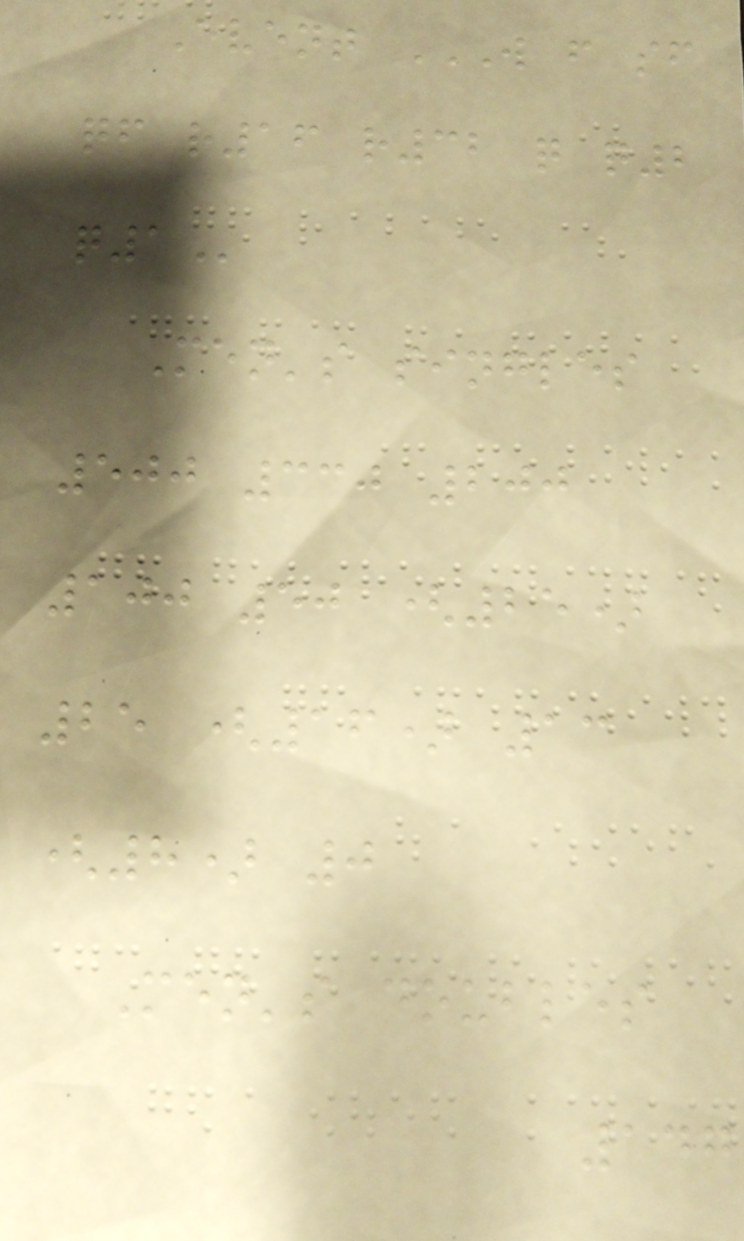Event W F SF
QF R16 R32 Q Q2
Q1
Men's singles
500 330 200
100 50 (25)
25 (16) 13
(8) 0
Men's doubles
147
